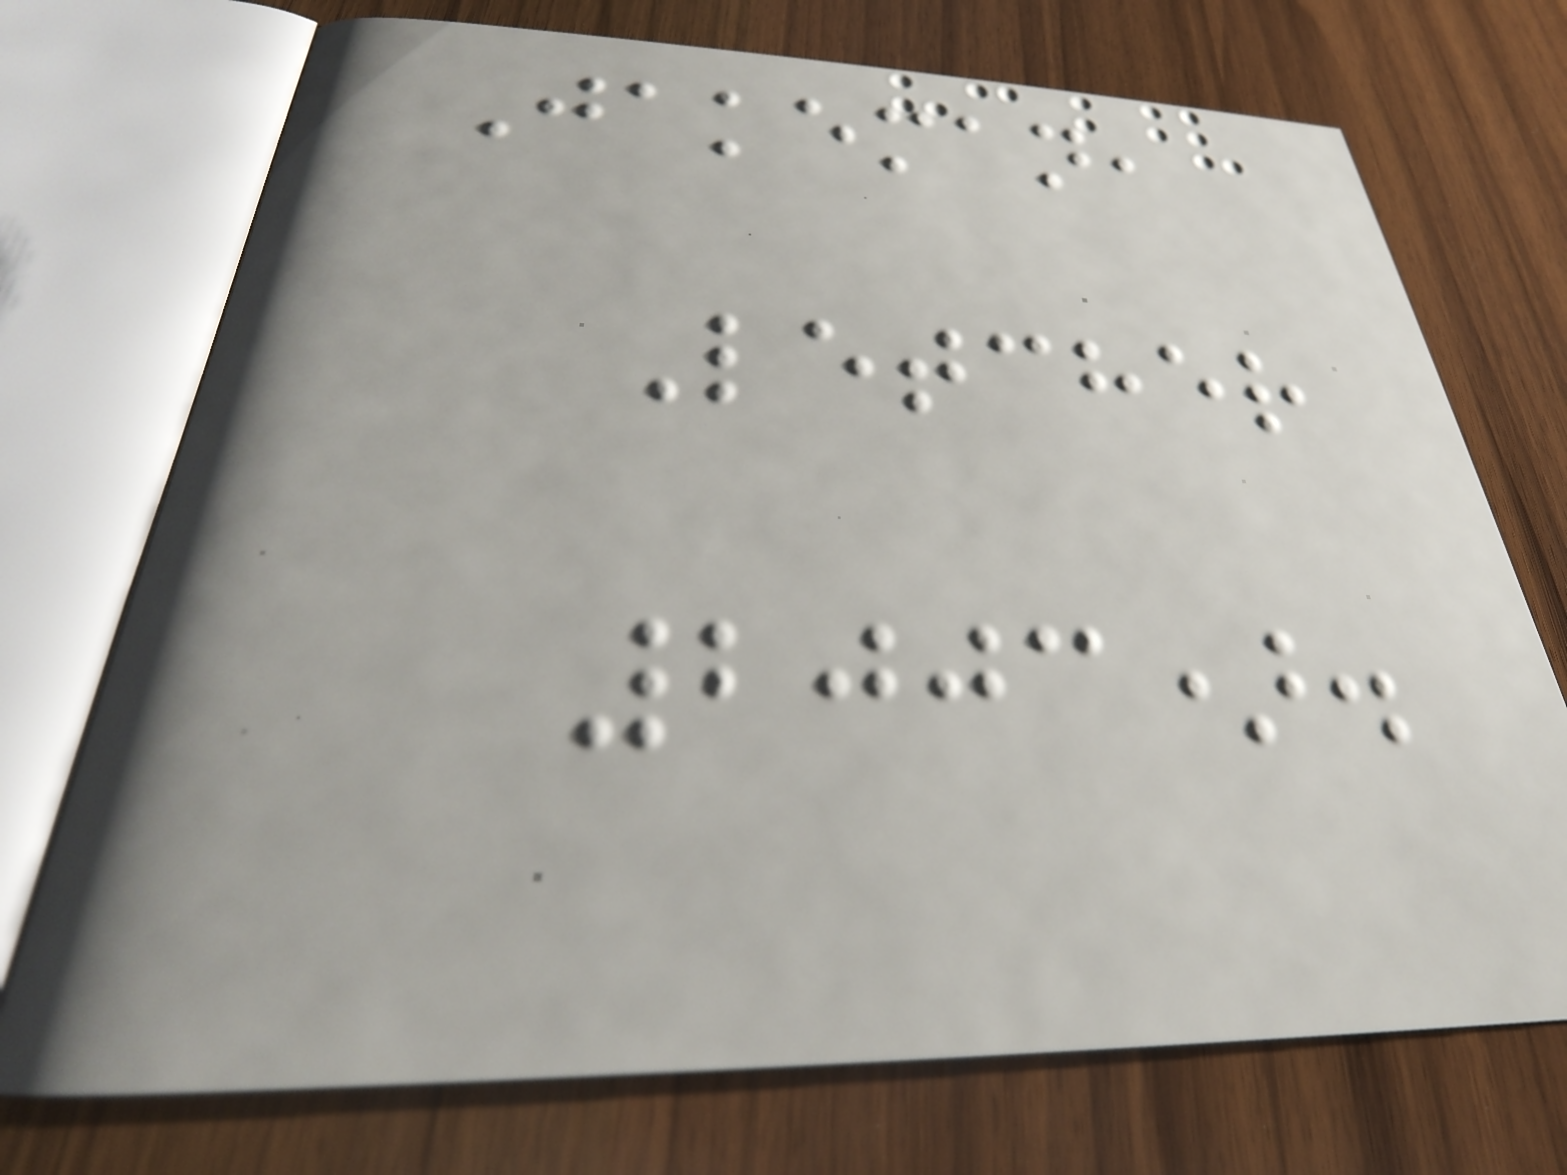Jakeman,
Letcher
2003).
